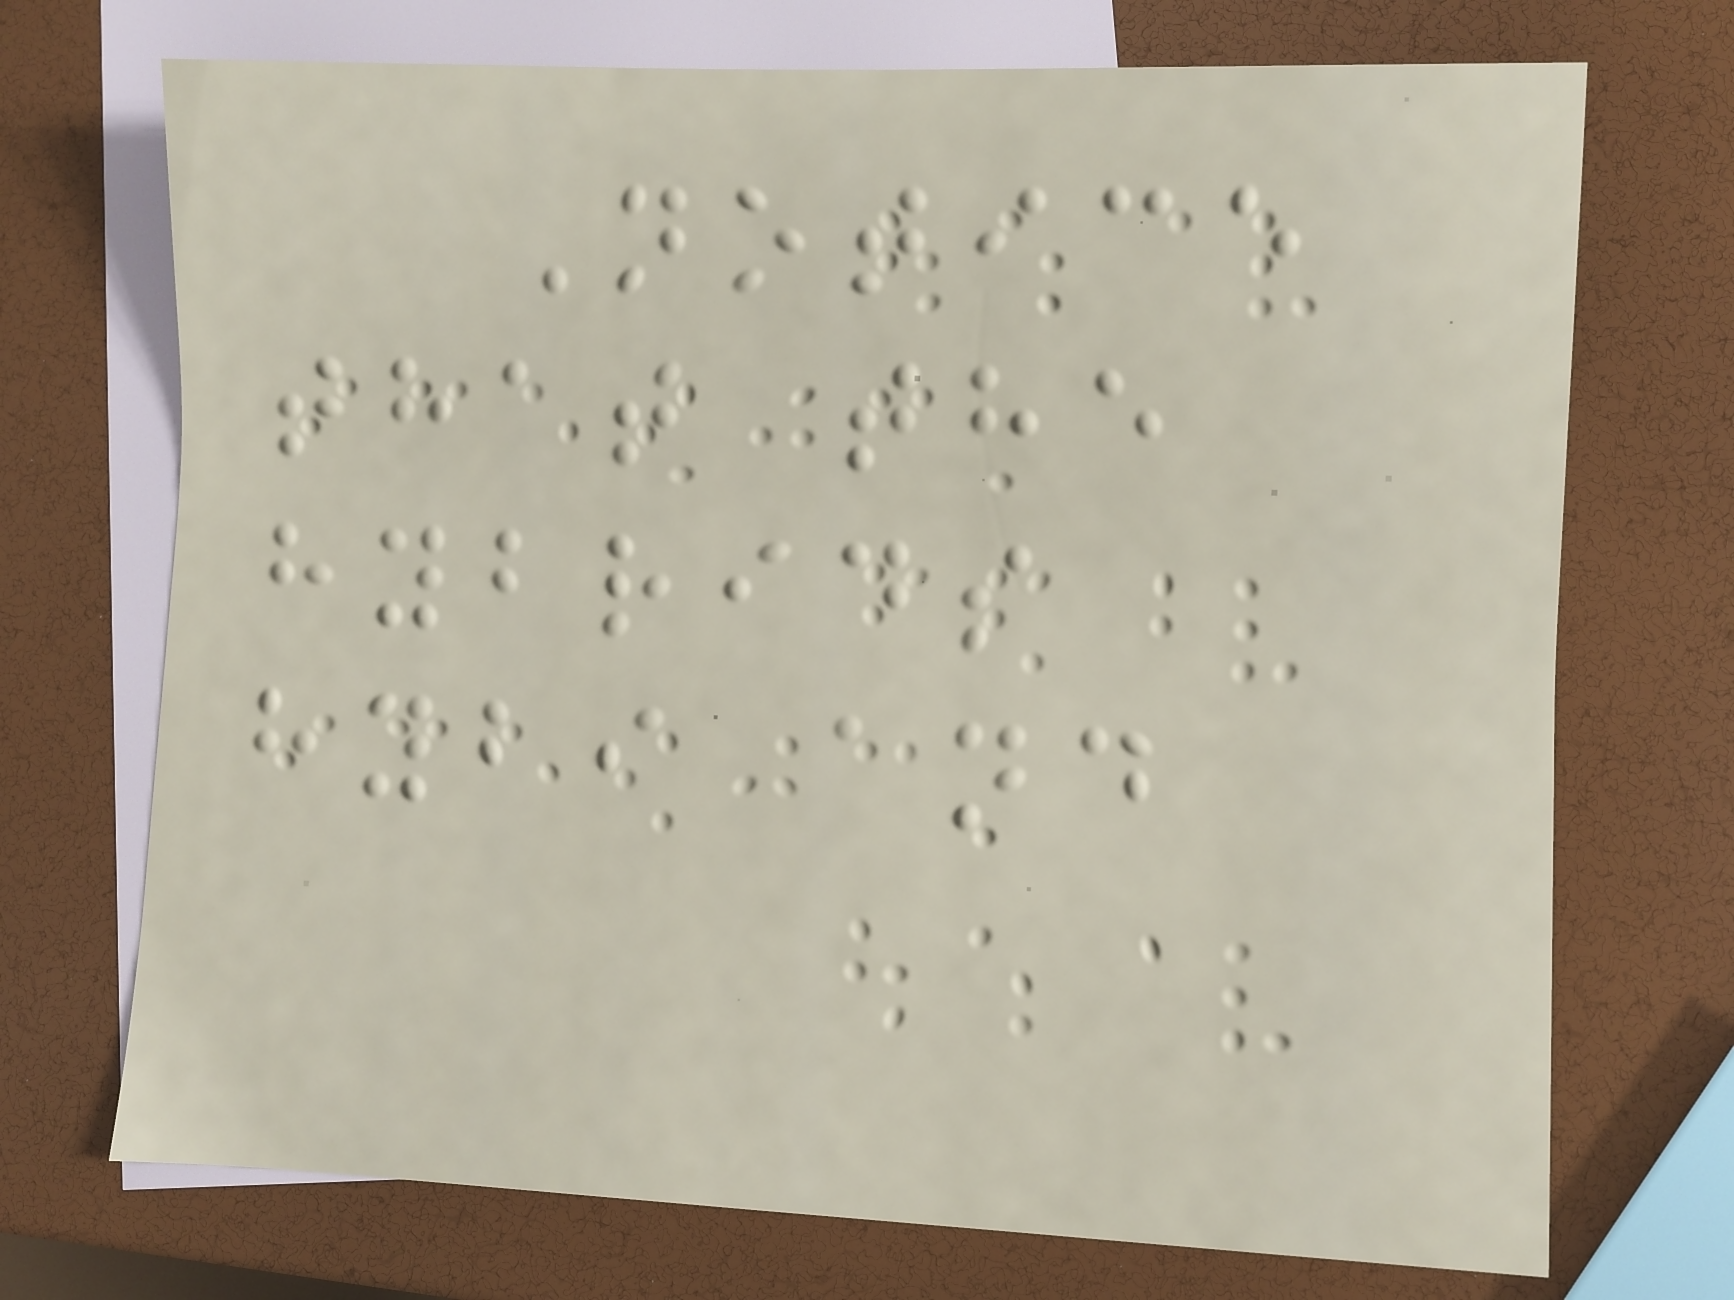Notice
that the
hybrids
hybi and
